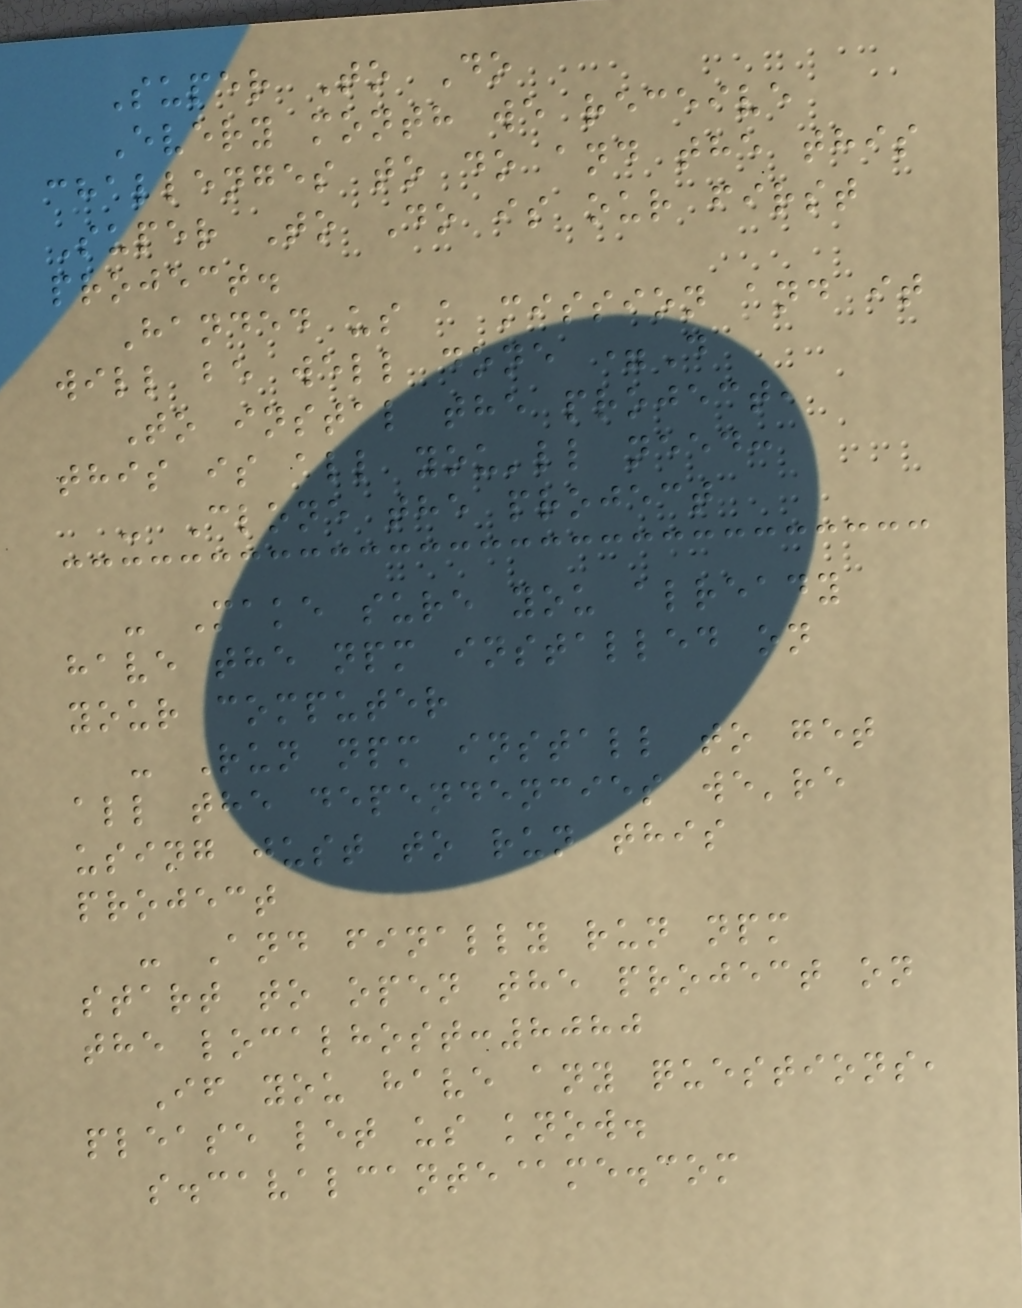Super To Do
Every month we receive
challenges to do and the this
Super To Do is our first
project.
Handed us a mission and it
will be well done =D
To instal the project,
this is all you'll need:
- Clone the project
- Make sure you already
have the npm installed on
your computer
- Run npm install to get
all the dependencies we're
using just to run this
project
- And finally run npm
start to open the project on
the localhost:8080
If you have any questions,
please let us know.
s.cavalcante@me.com
